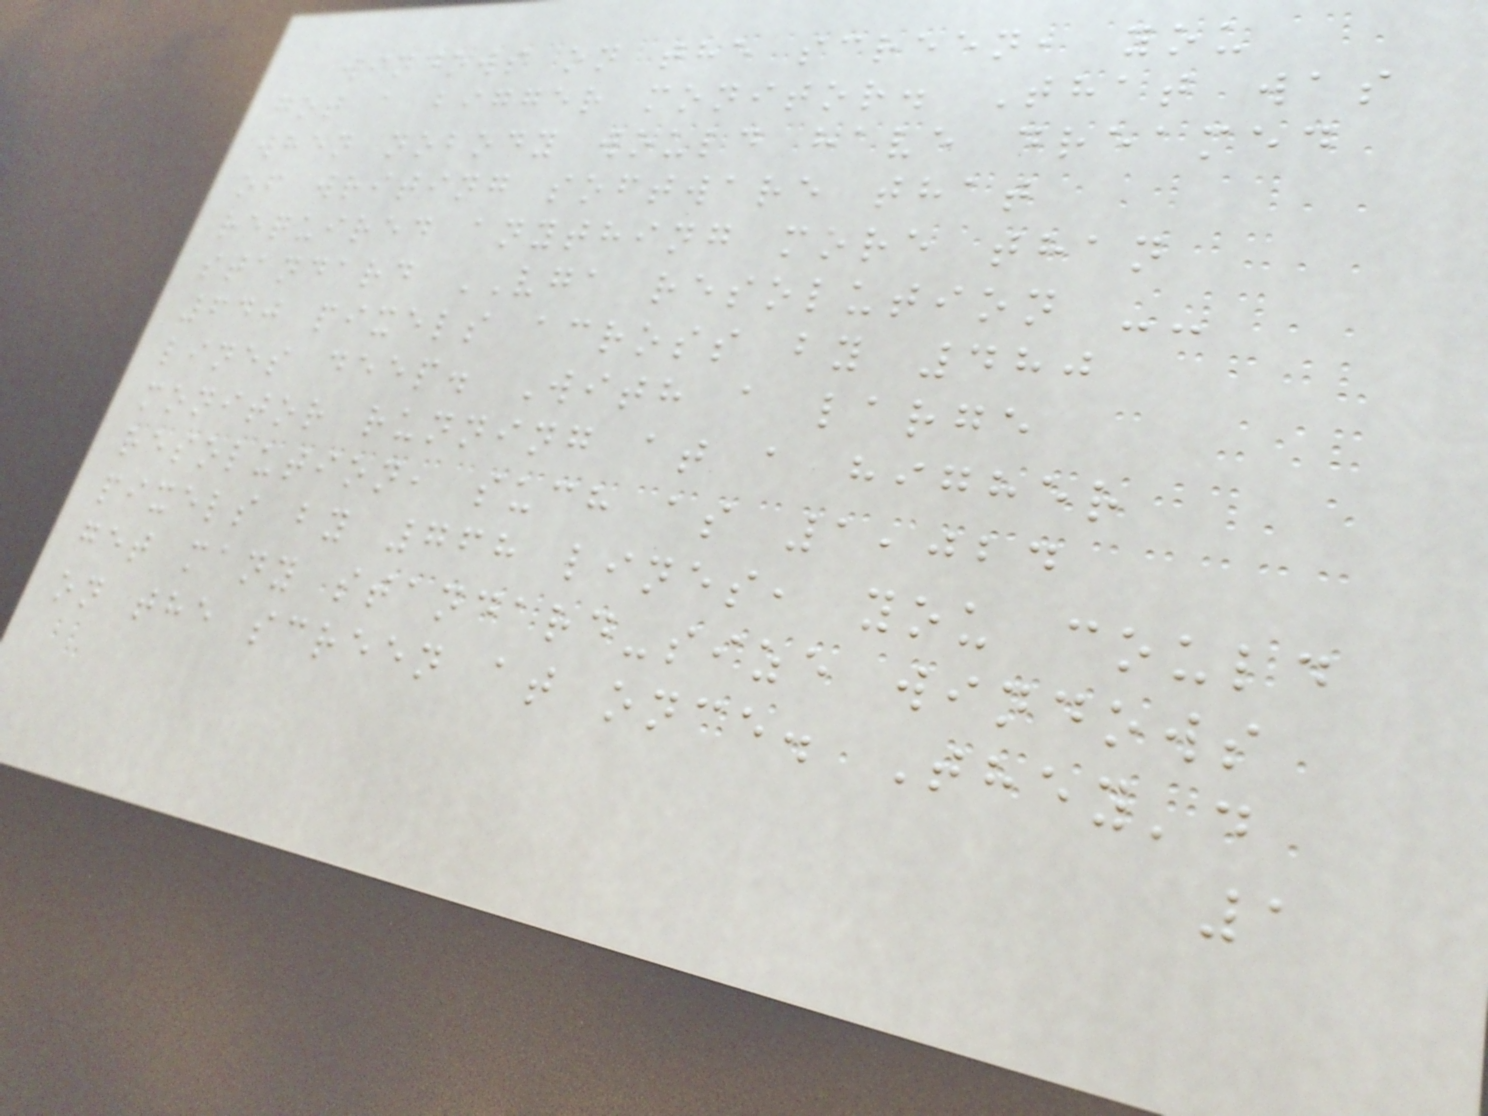windows on the screen, you
got a bigger monitor. That was
when nobody would have dreamed
of writing software that
required anything more than
standard VGA resolution --
640 pixels across by 480
lines deep. With a large
monitor running at a higher
resolution, such as 1,024
pixels by 768 lines, you could
get many standard-size windows
on the screen at once. They'd
1
